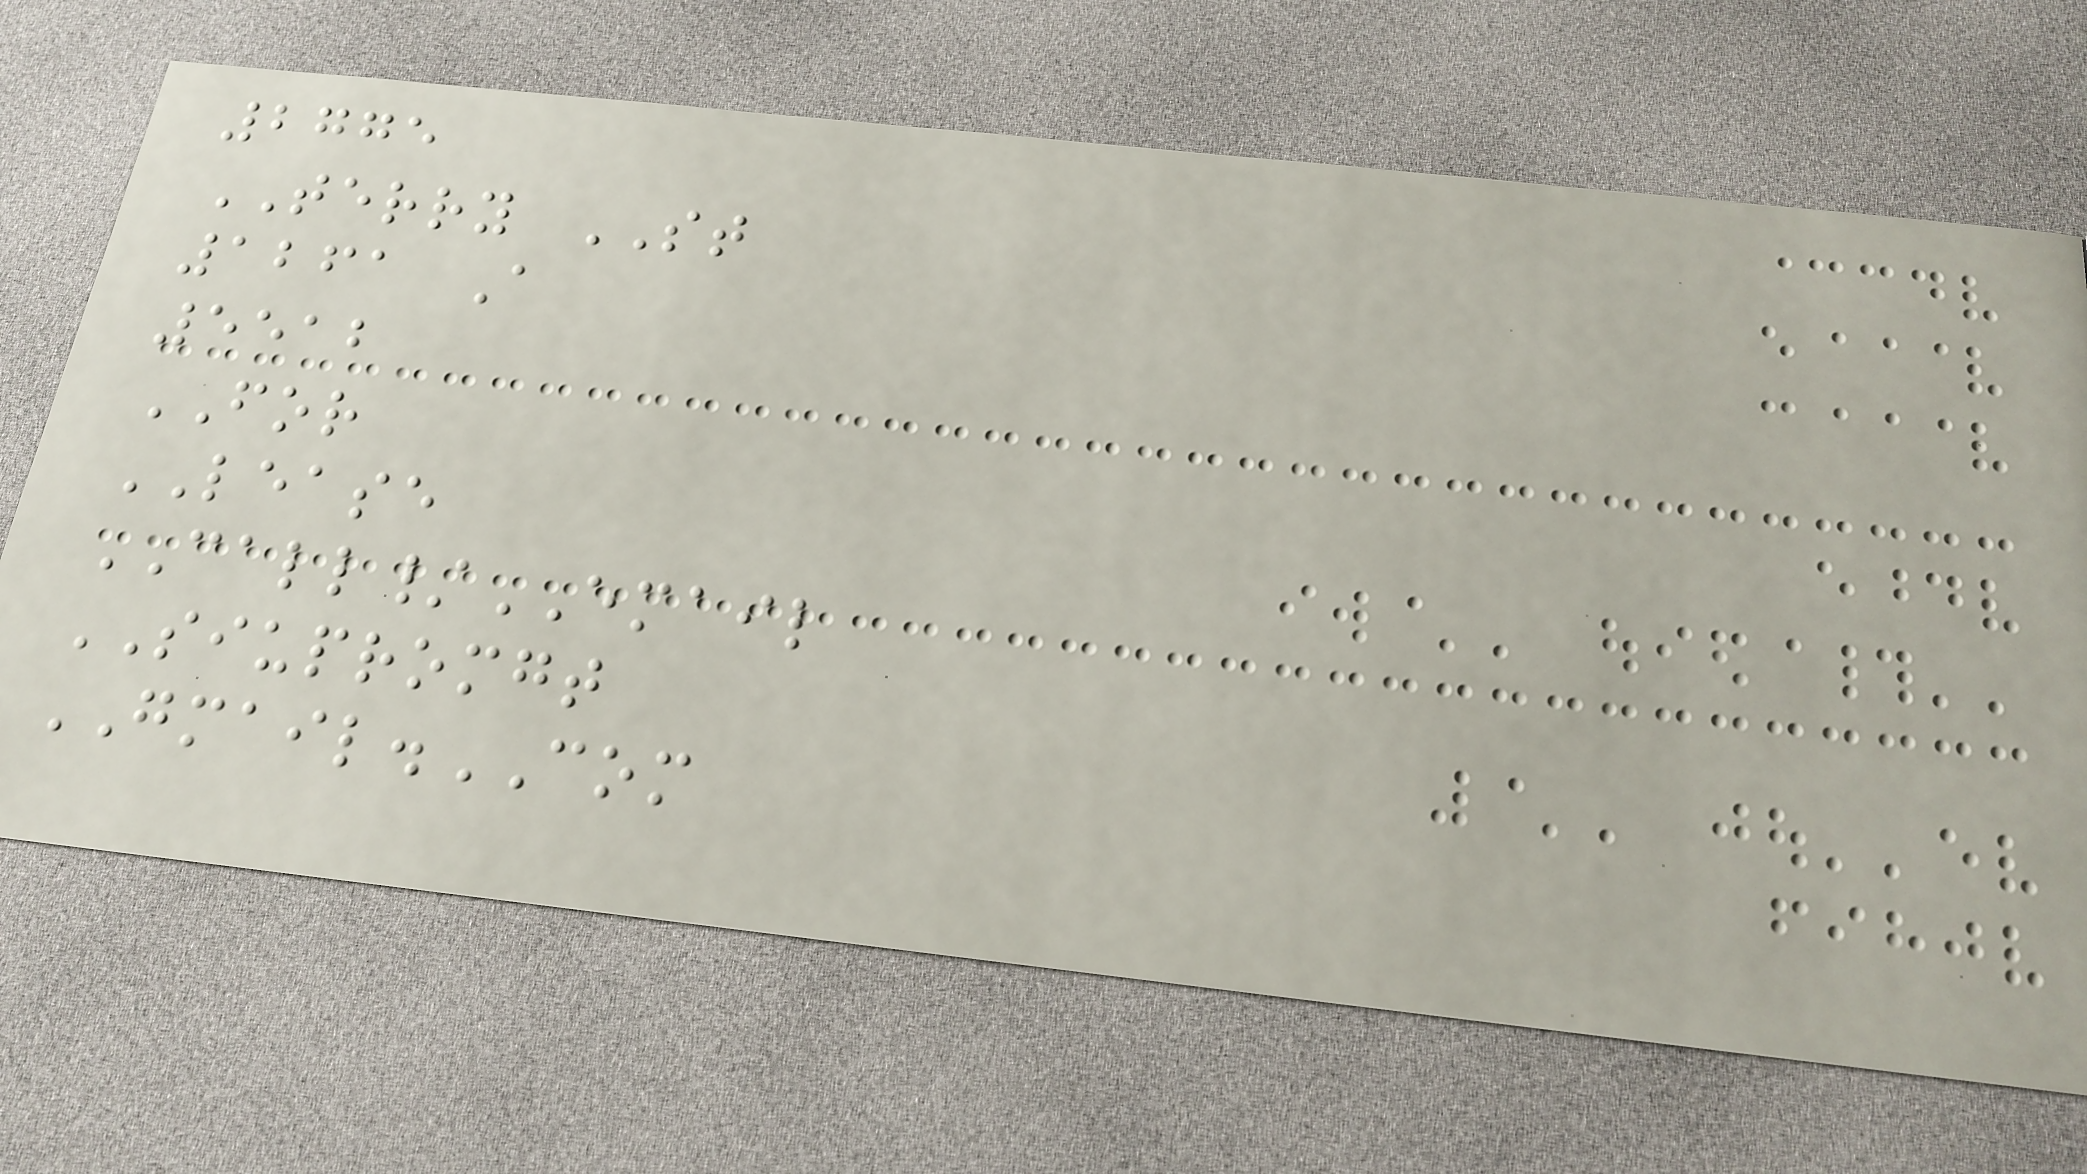2775
TERRY ST
1261 A
5512
FOR
LEASE
CALL/EMAIL
SIUPROMGT
GMAIL.COM
